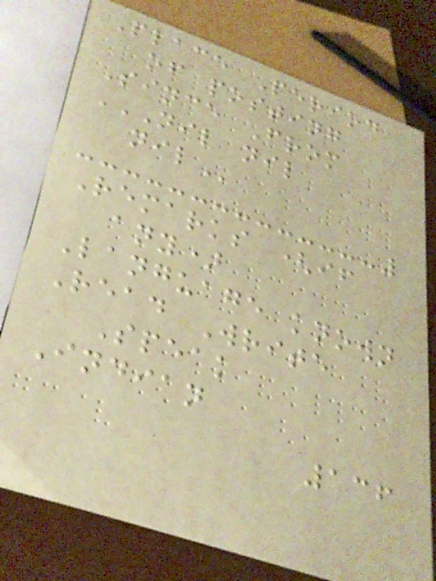Place Period
of posting
Since From
NIL NIL
NIL
Remarks (if
any)
Language known
Read Write
Speak
Indian
136
